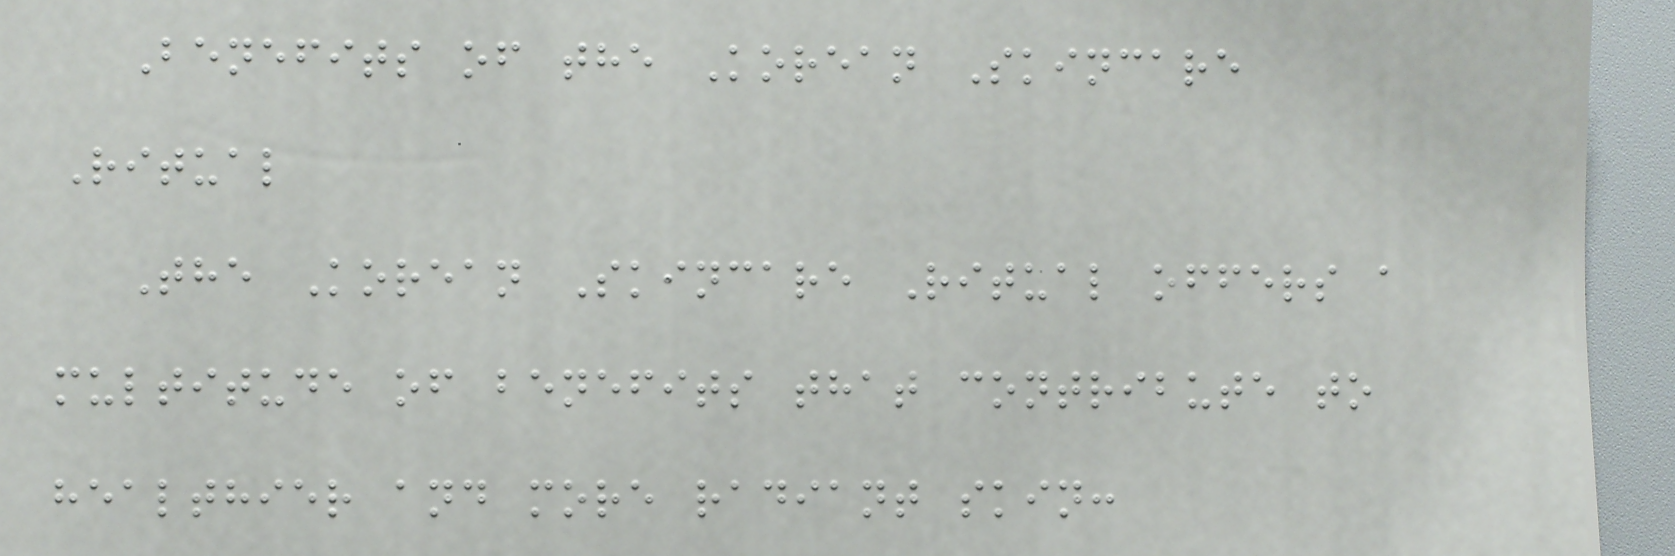Benefits of the Korean Skincare
Ritual
The Korean Skincare Ritual offers a
multitude of benefits that contribute to
healthier and more radiant skin:
